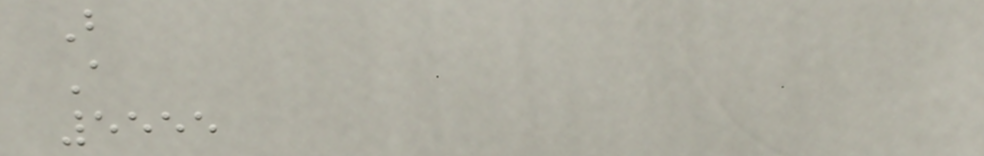B
A
5555
